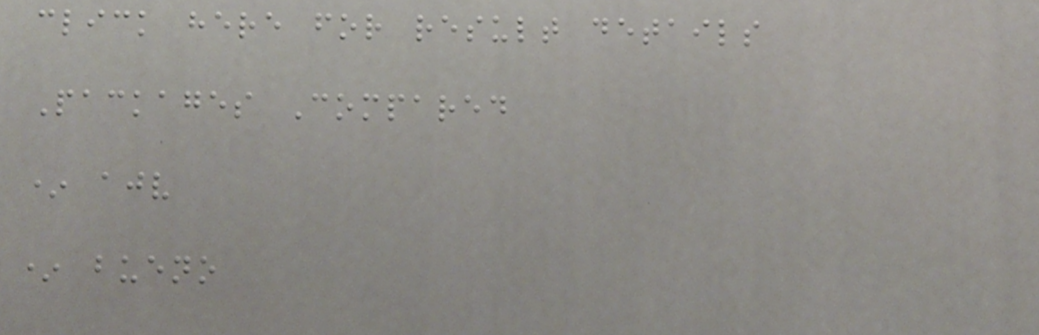click here for result details
Packages Compared
* ajv
* bueno
